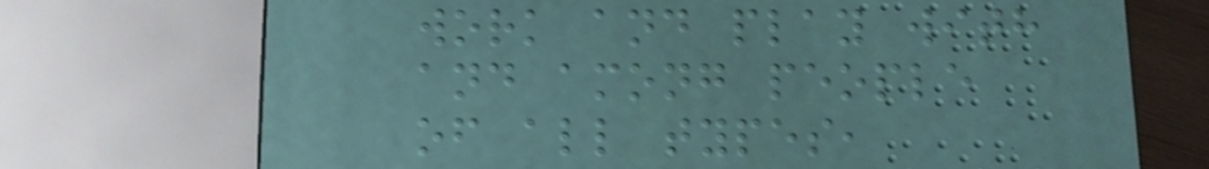work and play with
and among people
of all types,
